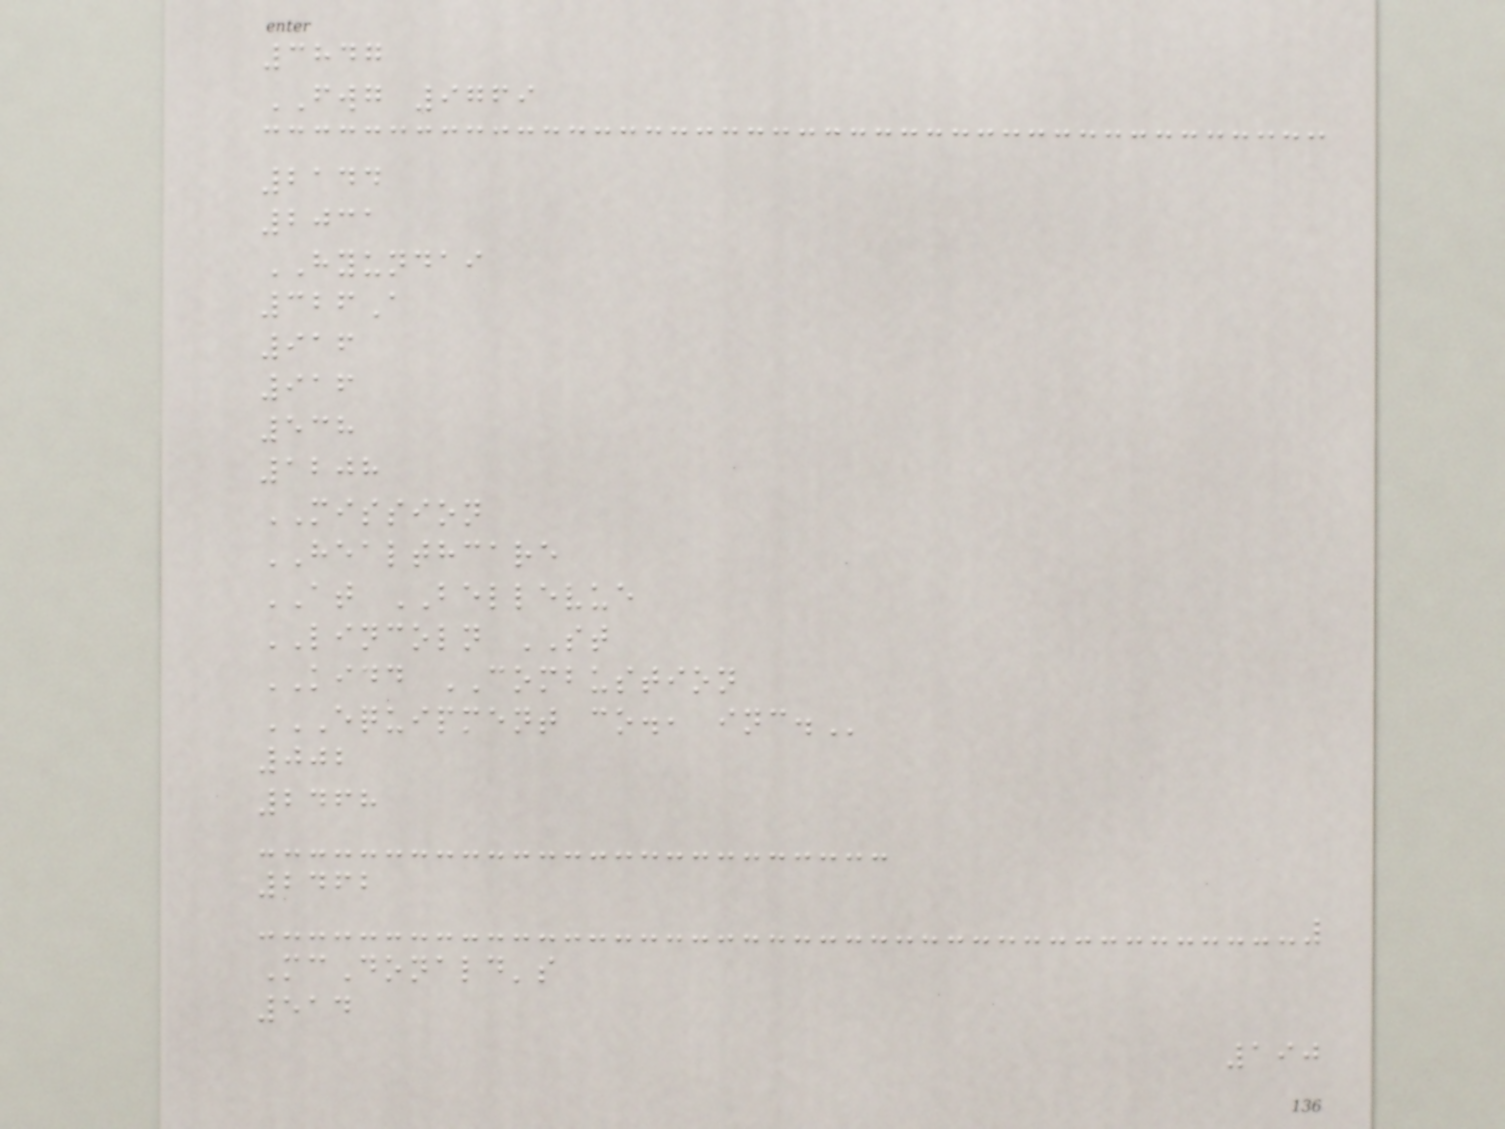3847
FWG 9769
2144
2031
HYUNDAI
326A
916
916
538
1208
MISSION
HEALTHCARE
AT BELLEVUE
LINCOLN ST
KIDD COMBUSTION
EQUIPMENT CO., INC.
002
2468
2462
McDonald's
514
190
